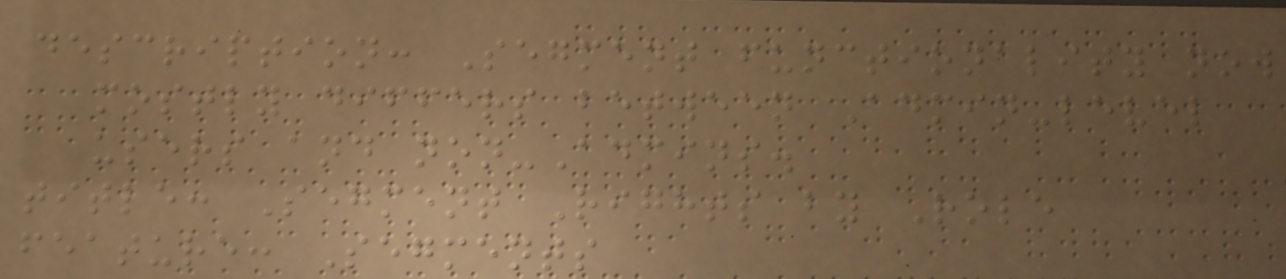description: Segment functionality now
mostly differs between Admin-level
users and non-Admins.
title: Segment Rights by Role
feature: Segments
